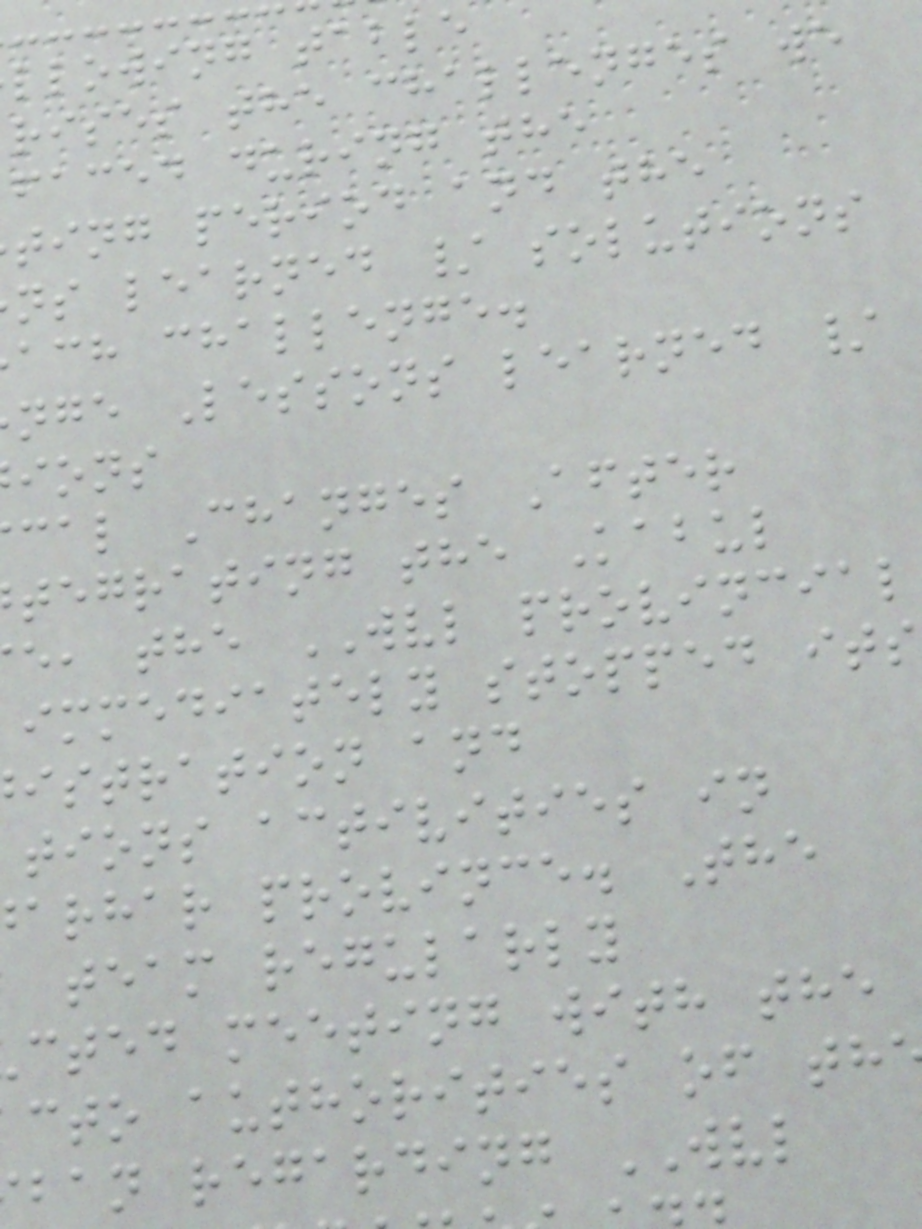llowing table
rises the challenges we
faced during the
ting period and the
ns learned / solutions
ach challenge.
nge Lessons learned /
ions
cal Changes After
tegrating the Kabul
e, the WVL provincial
immediately stopped its
istration and
tions activities in
arhar province. The
team regularly
cted meeting with the
cto authorities of th
ban regarding WVL
